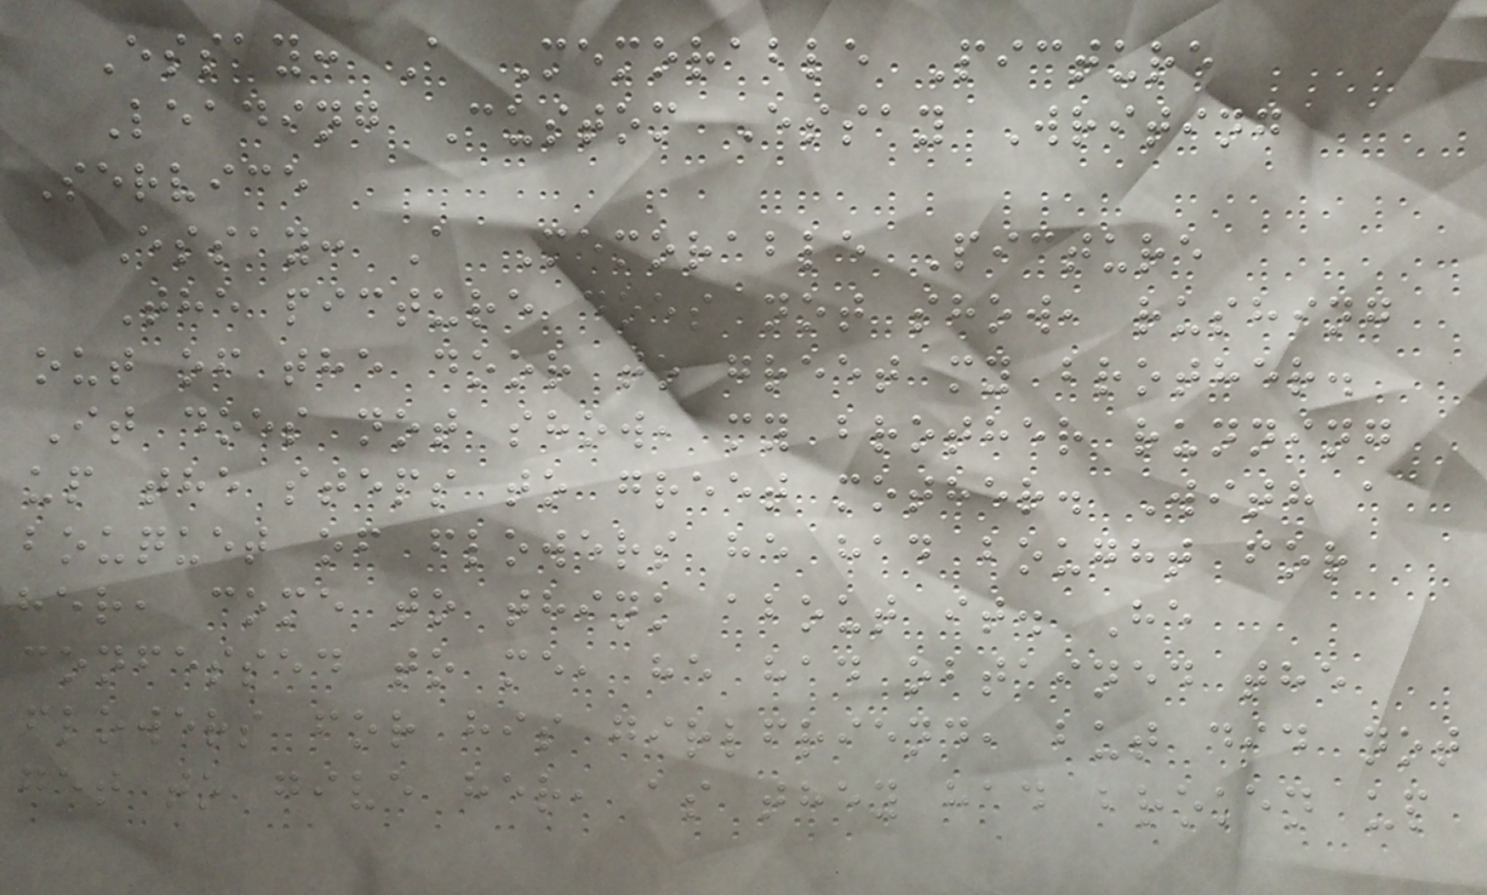Essay: A Memorable Picture
Leading Custom Essay Writing
Service
Essay: A Memorable Picture
The picture does not show, rushing
out of the door to greet my brother.
It does not show, my brother running
up the steps to greet mother. With a
bouquet of flowers he had bought for
her, come to think about it. He
confessed to me, he had obtained the
flowers for his girlfriend, but did not
get to give her, as they had broken up
